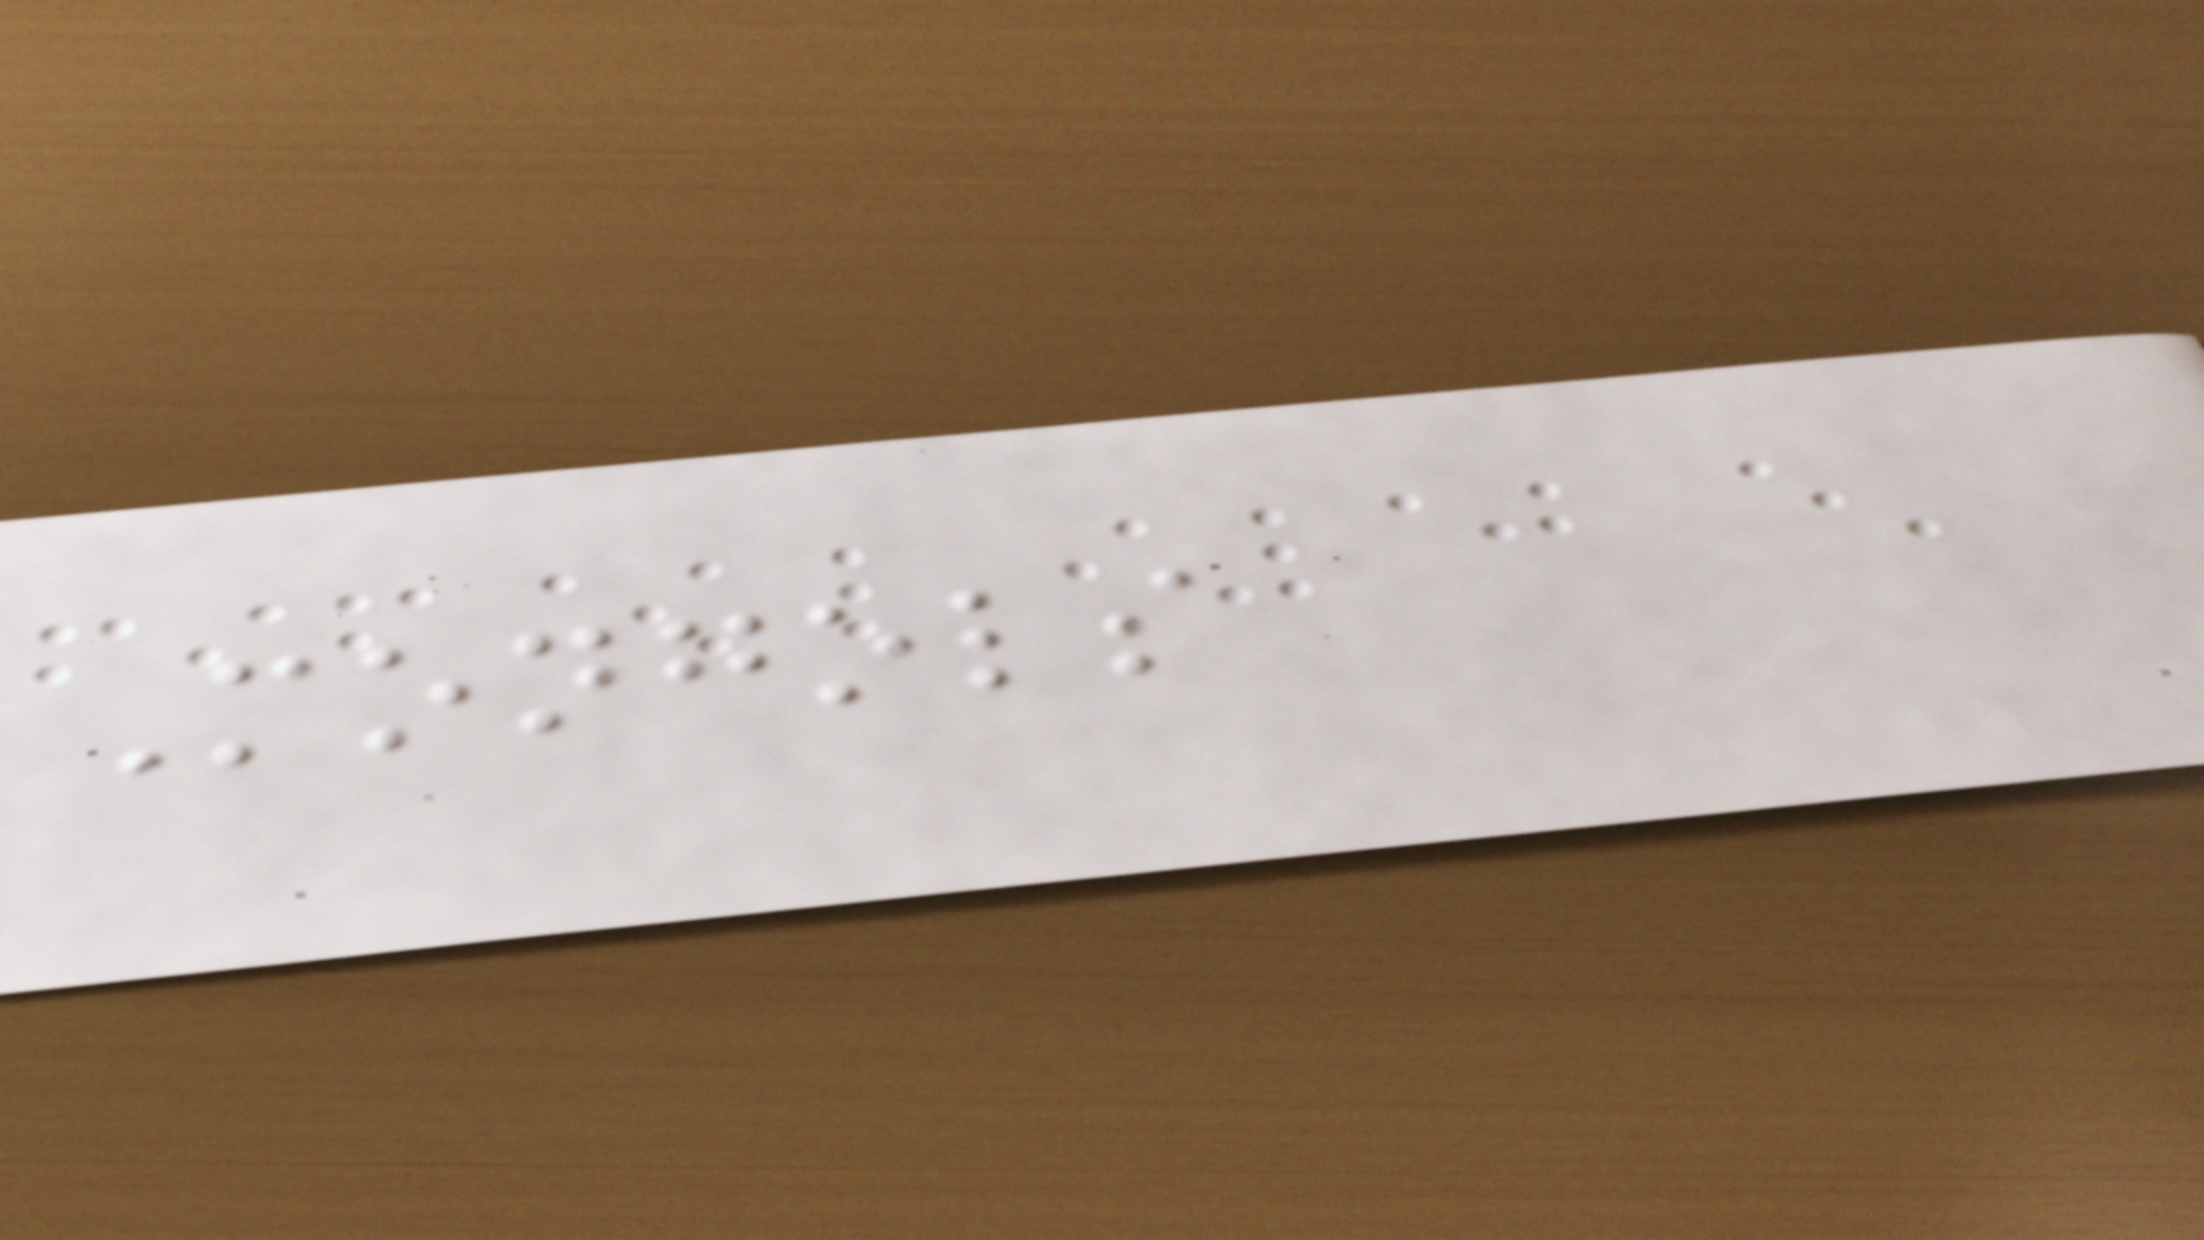Mongols
